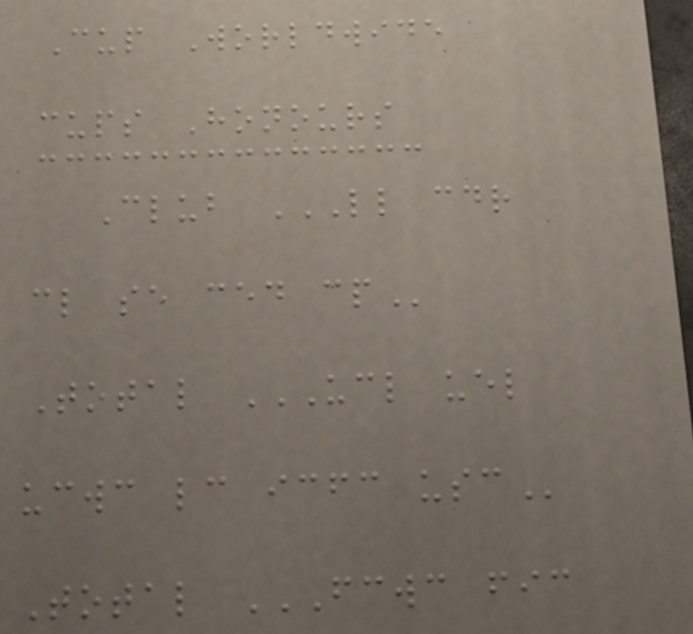Cup Worldwide
cups Honours
Club LL CDR
CL SE CED CP
Total UCL UEL
UCWC LC ICFC USC
Total FCWC FIC
